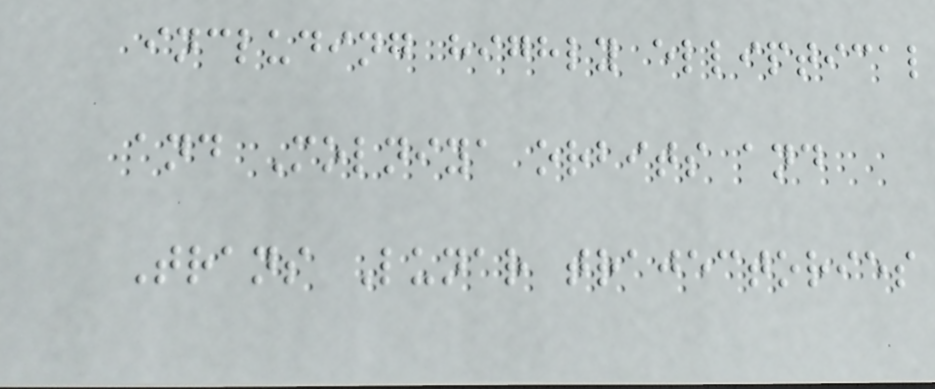including highly elliptical
and Molniya orbits and
Trans Lunar trajectories
